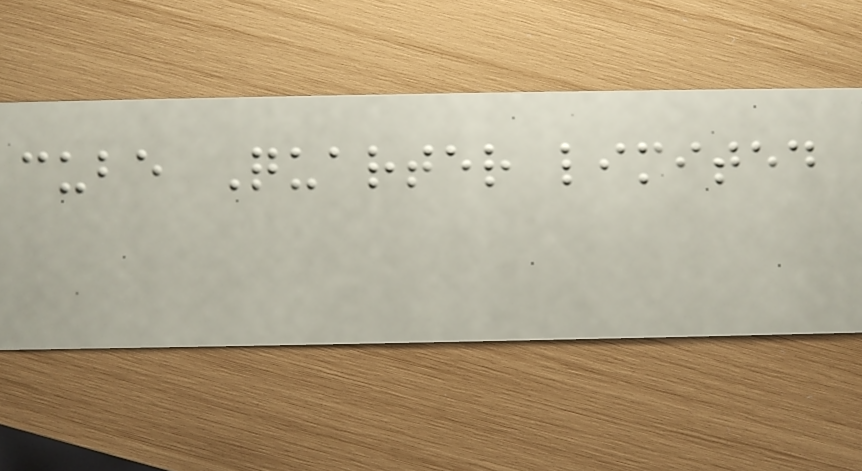cube Quarter limited
